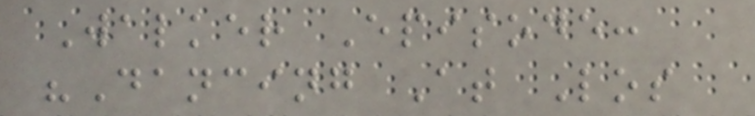Walker Episode:
"Dancing At Los
